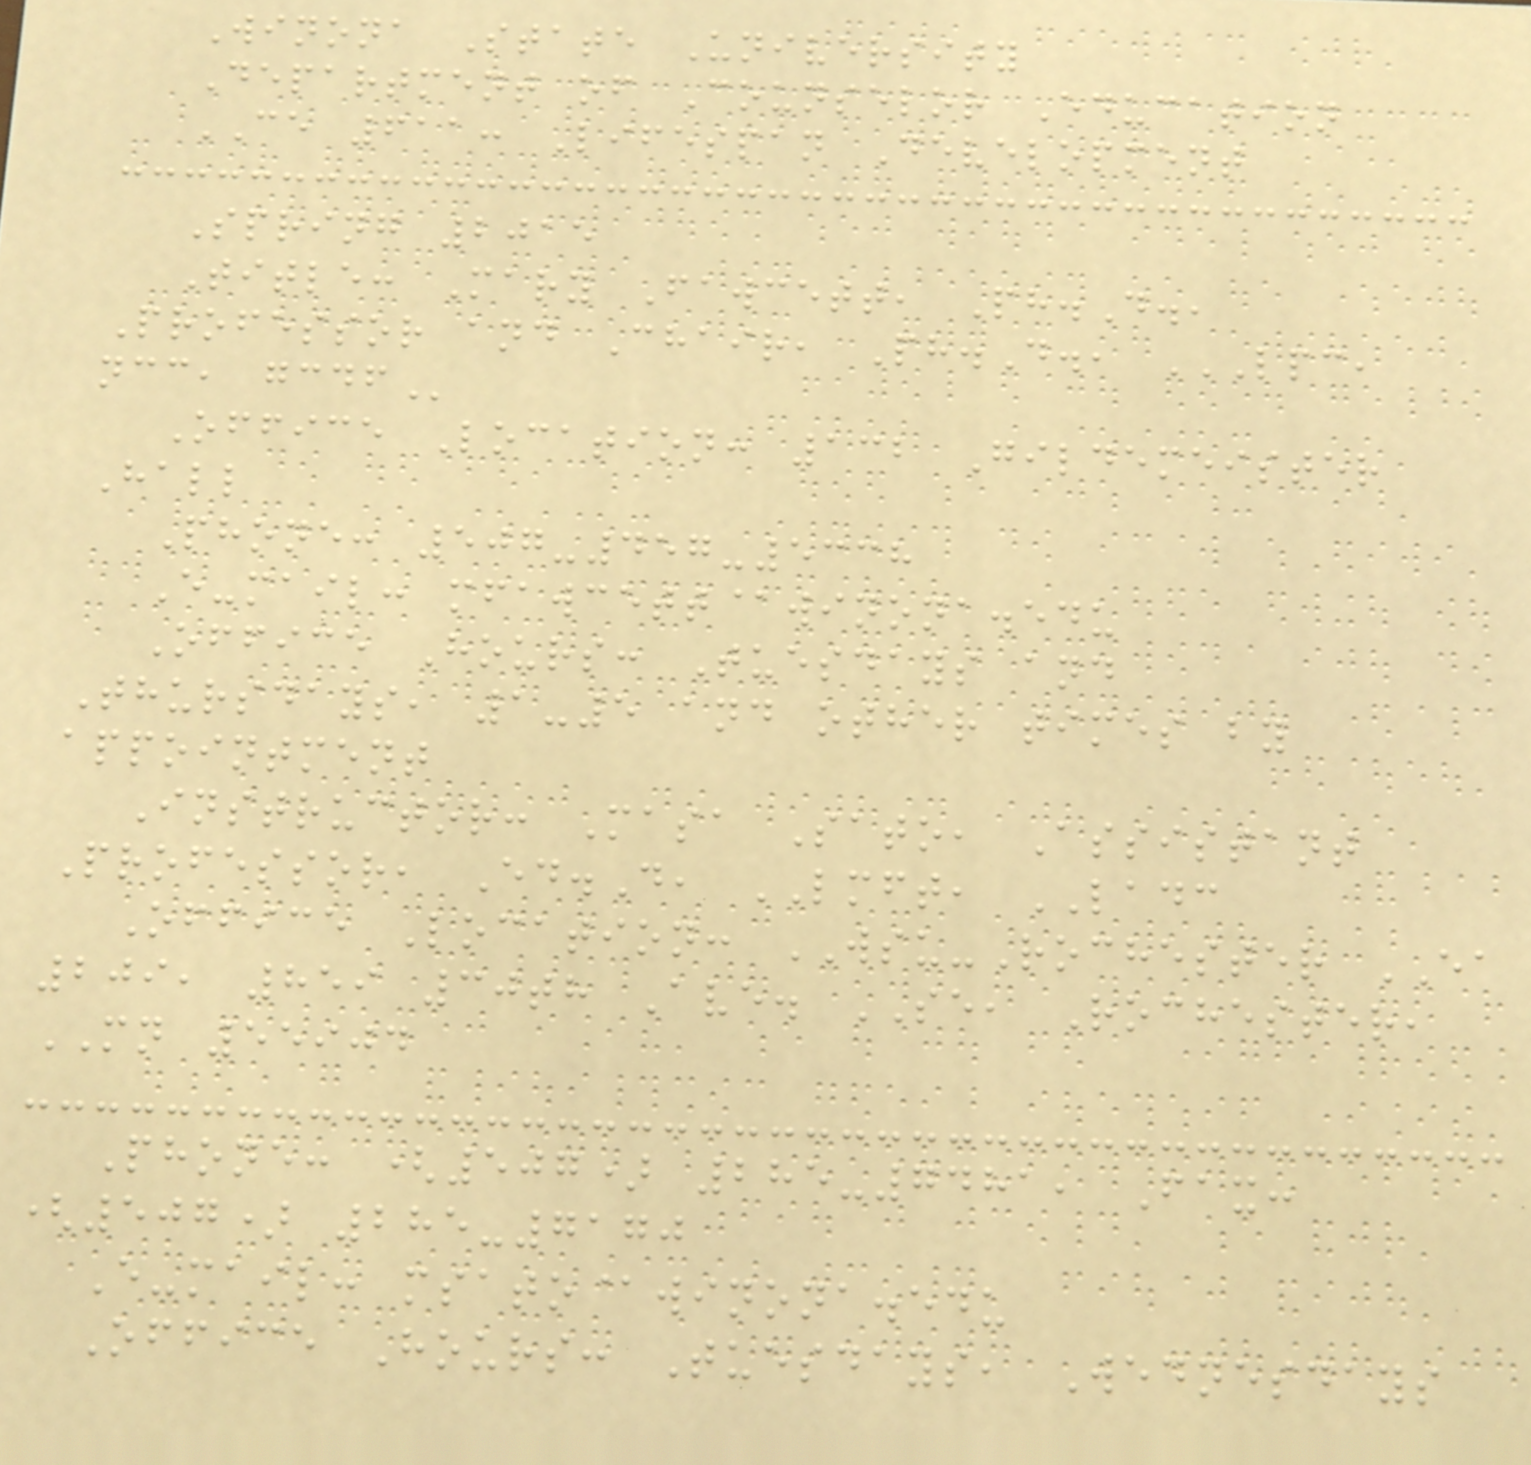Winona State University
Department of Counselor Education
CE 611: Lifespan Development
Spring 2015
Title: Mary Fawcett, Ph.D.,
Professor and Chair, Ph.D., LPC,
NCC, GCDF
Office Location: 132 Gildemeister
Hall
Phone: 507-457-5338
E-mail: mfawcett@winona.edu
Office Hours: Tuesdays and
Thursdays, 1-5 and other times by
appointment
Instructor: Masa Sato, Assistant
Professor, Ed.D, LMFT, LADC
Office Location: WSU-Rochester EA
209, 859 30th Ave. SE, Rochester,
MN 55904
Phone: (507) 285-7481, Fax:
(507) 285-7170
E-mail: msato@winona.edu
Office Hours: Tuesdays, Wednesdays
